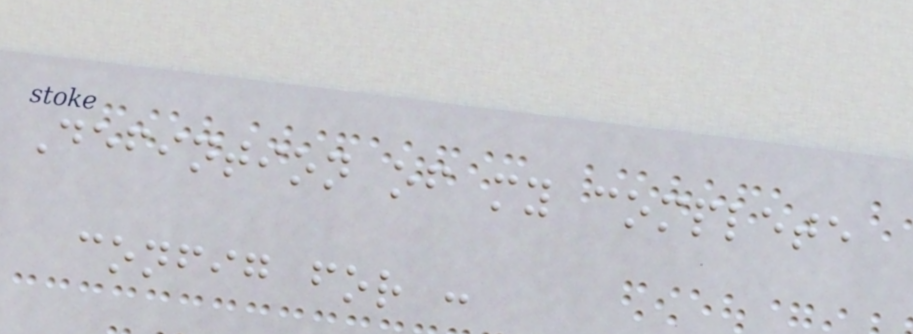Defintion of my complete
config for :
